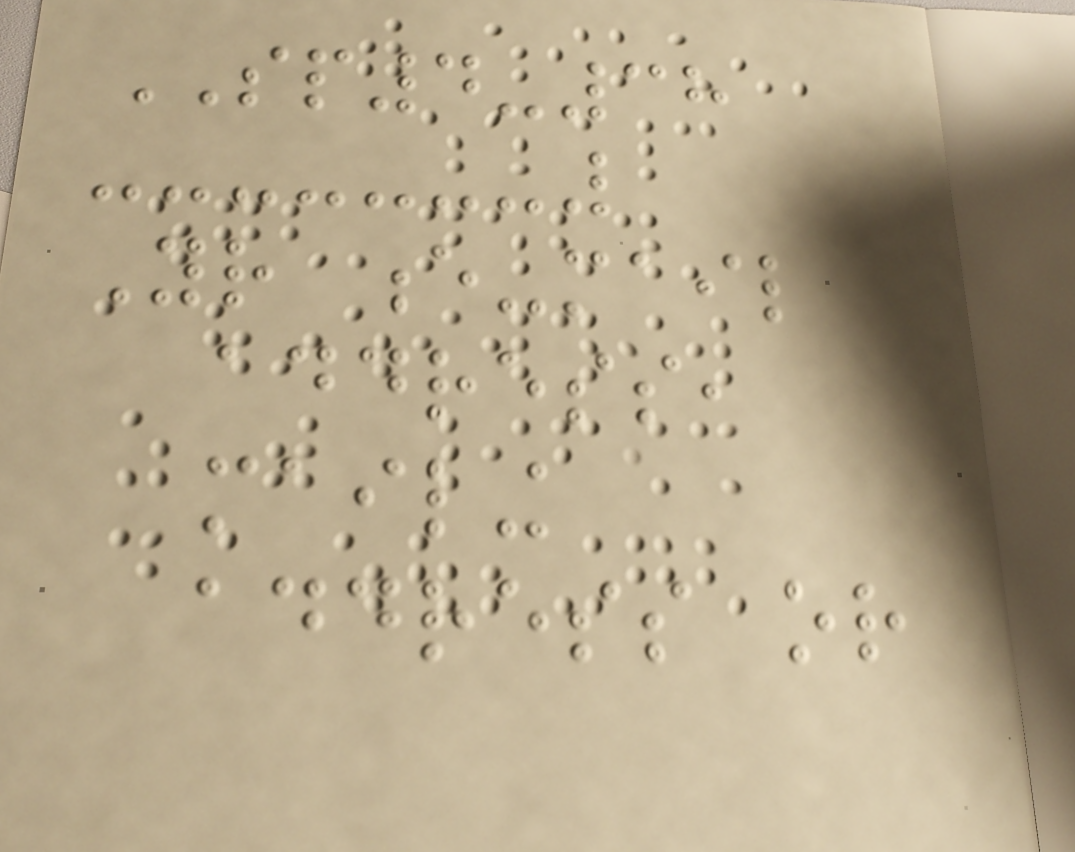SP4-38
Your e-mail
address,
mailing
address or
